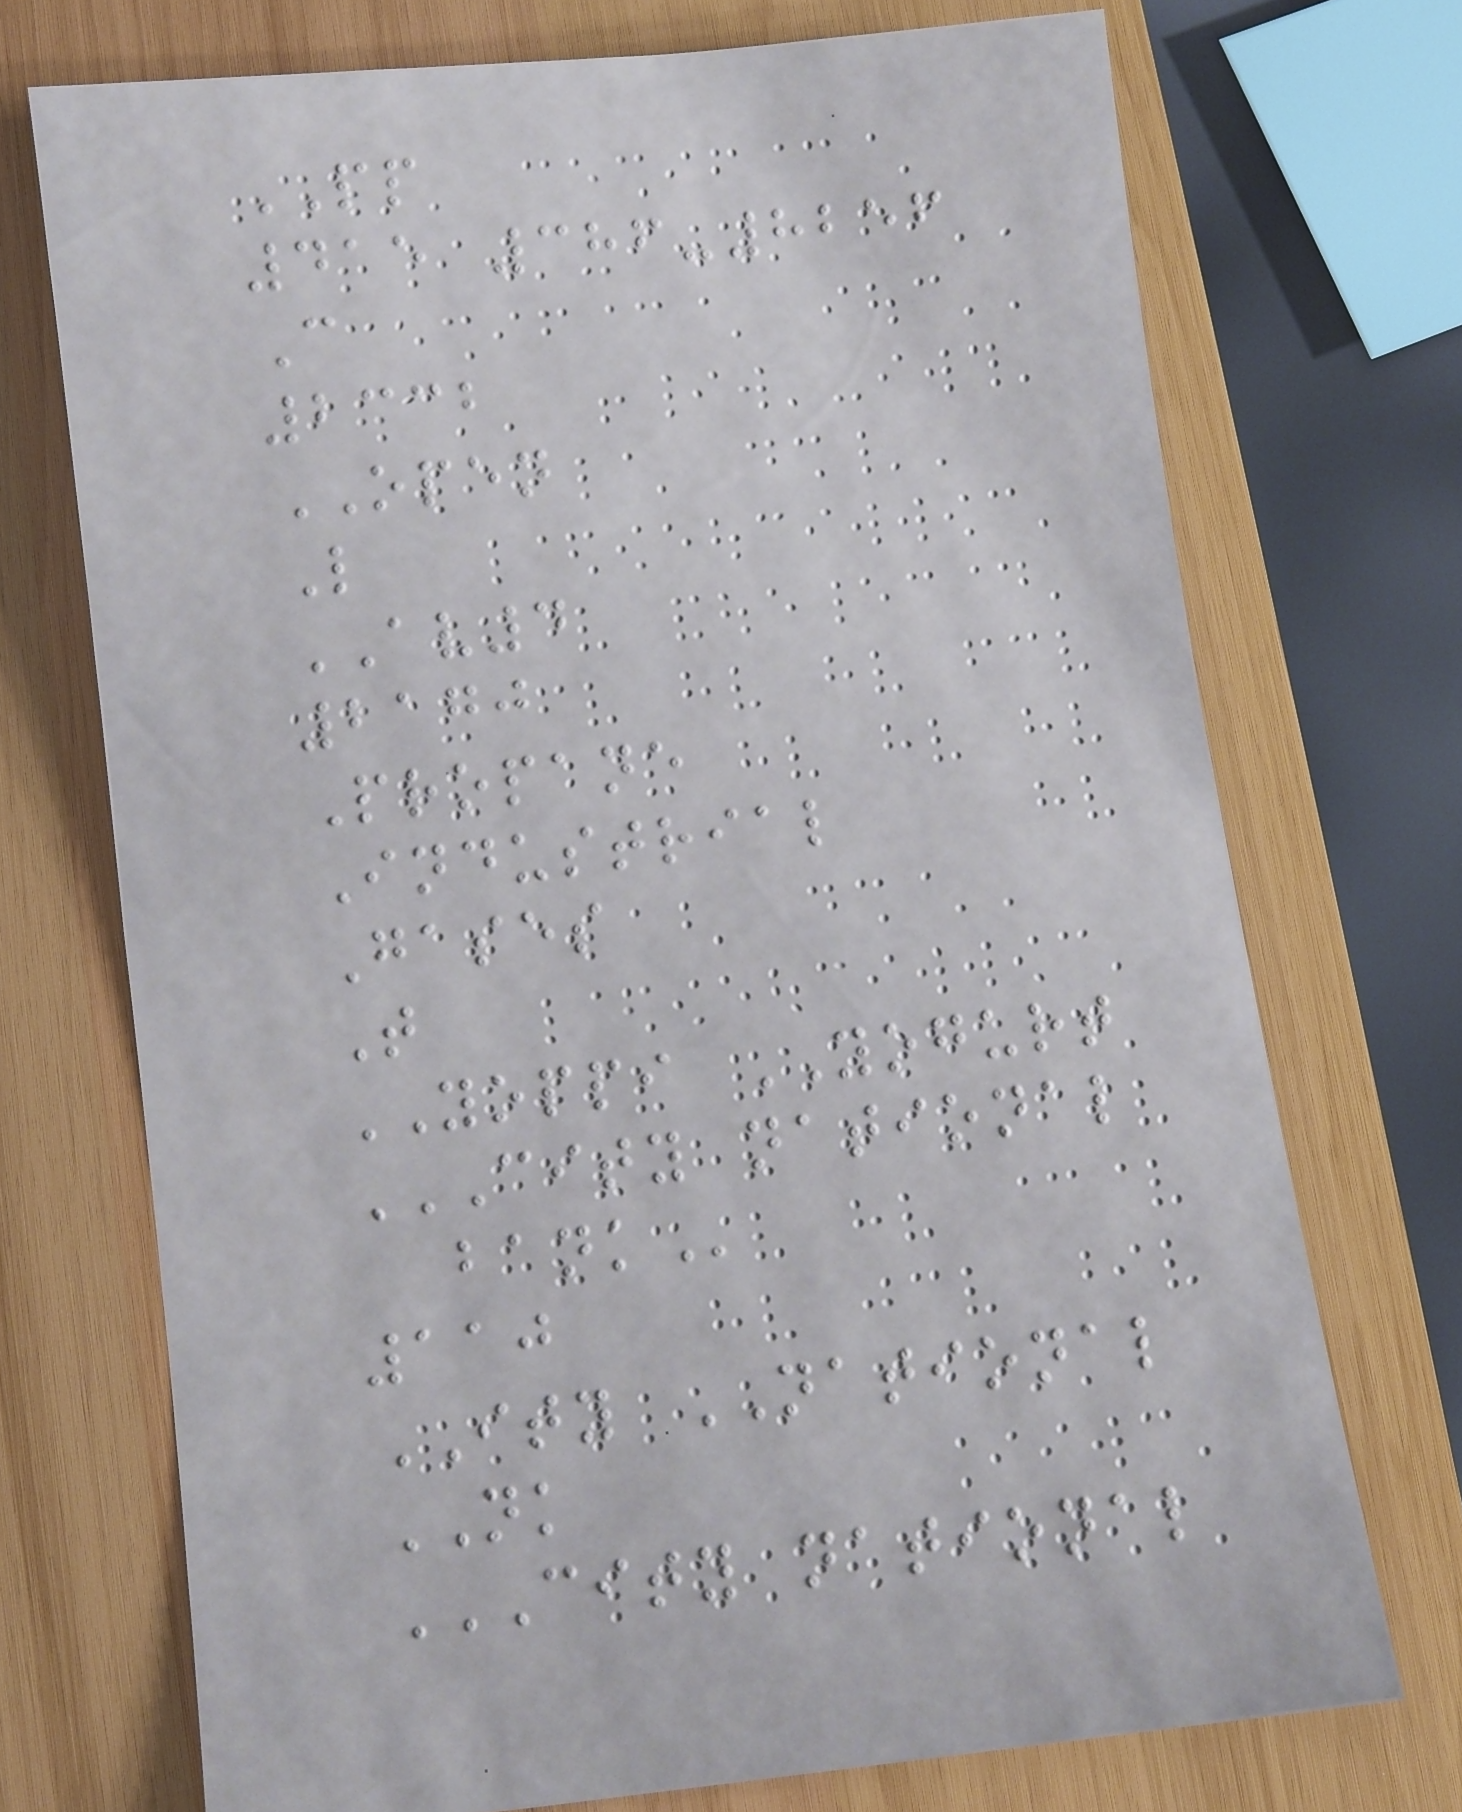PP
415 386-8256
C
2332
OPEN
L
AV4
2170
Propane
Industrial
Gases
T
YOPPI YOGURT
CITY NATIONAL
BANK
110
ITY NATIONAL
NK
CITY NATIONAL
